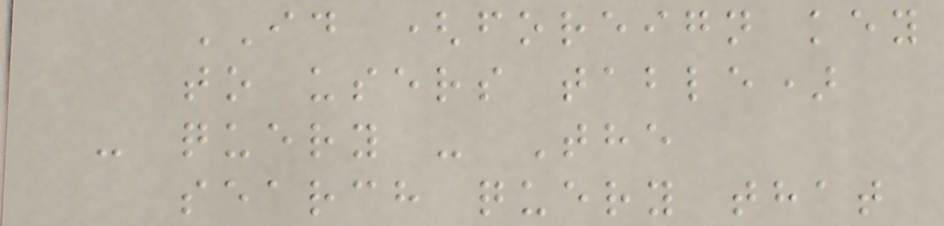ID (foreign key
to users table)
- query - The
search query that
